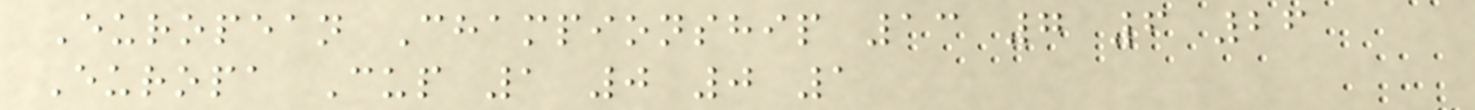European Championship 13 7 6 26
Europa Cup 1 0 0 1
